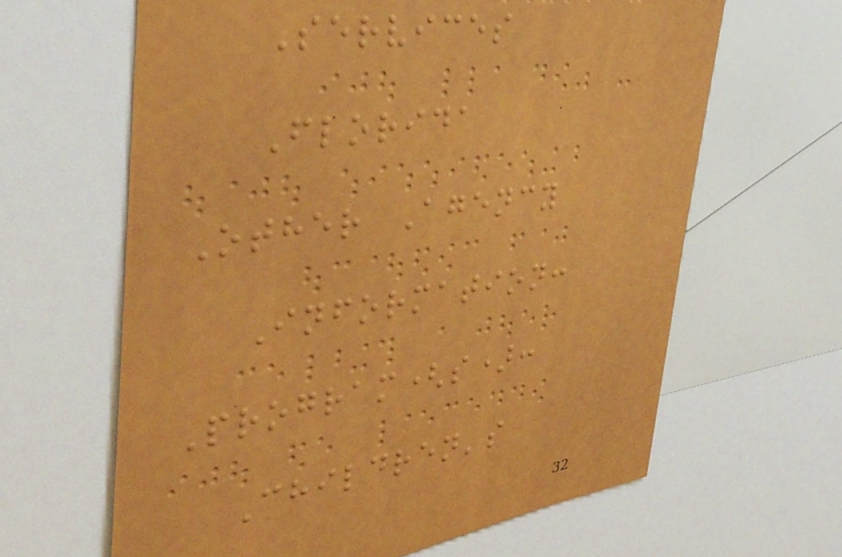Services
Florida
Other Agency
Information:
Program(s):
Children's
